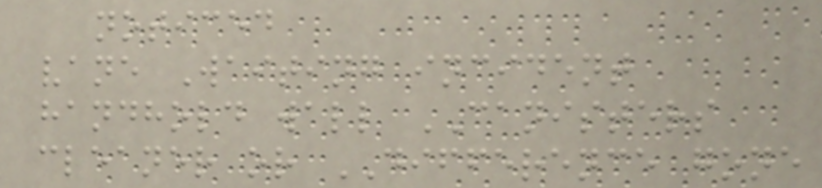noticed
vane Waiting incident
handhold wall CANISTERS
cleaner or DIFFERENCE gone
